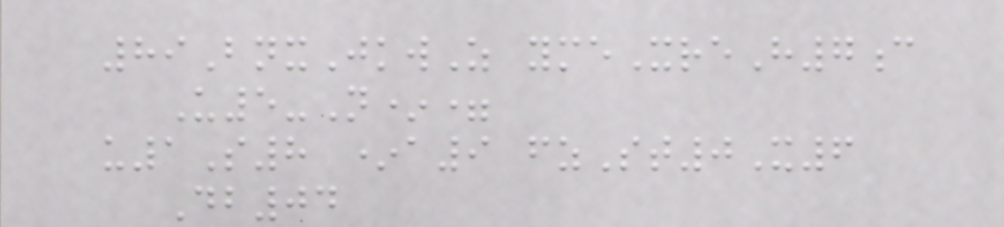89BnxJkwZ ymeXreH7c
U5-N*=
u1S8 *a9 fzSt0X6
Db04
